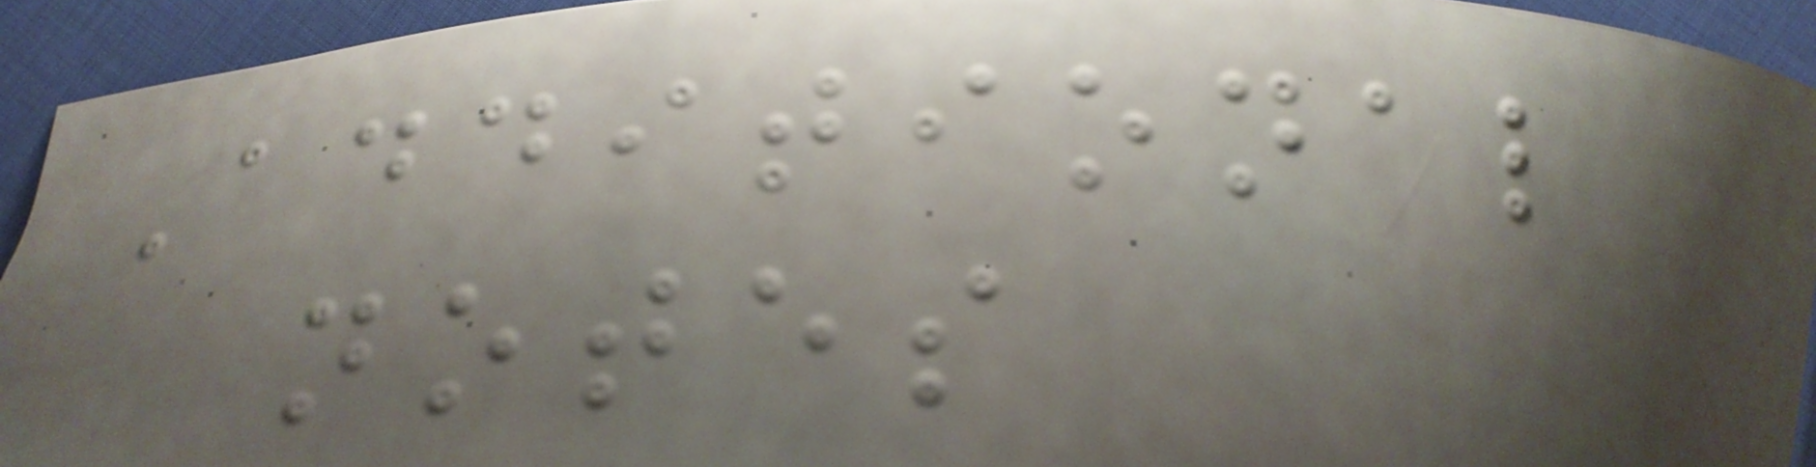Additional
notes
